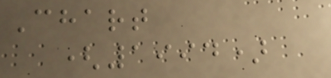Chart
(1994)
